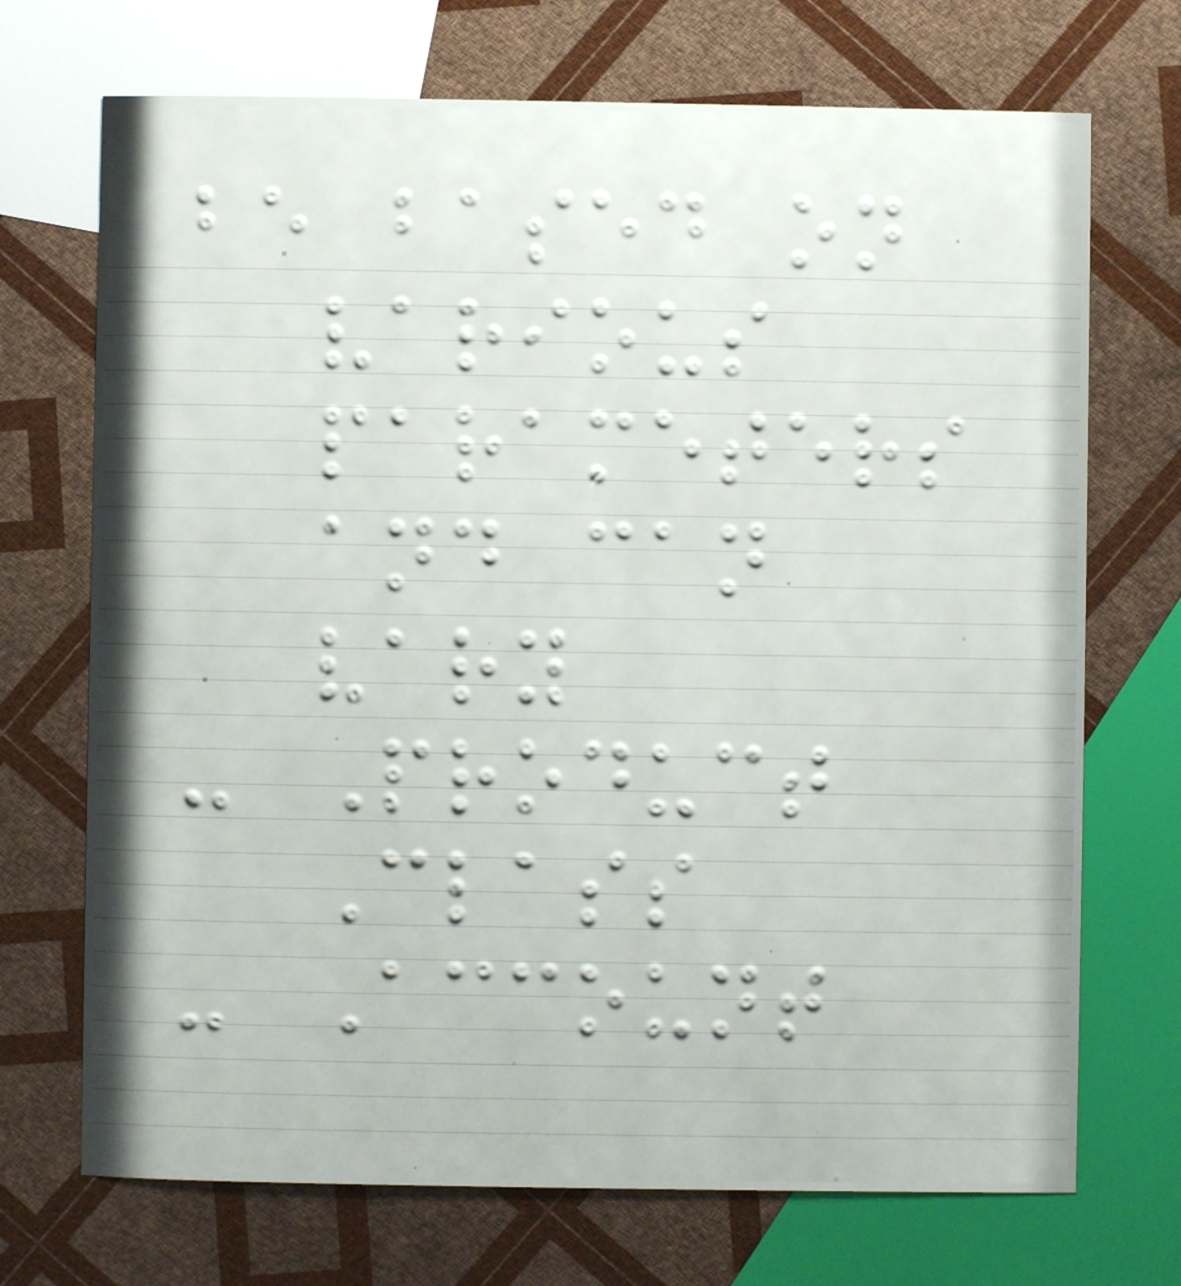be based on
various
parameters
and can
vary
- Product
Class
- Account
